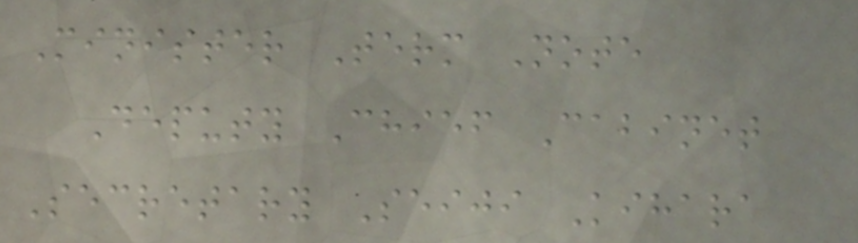Minister Term Note
Deputy Chief Cabinet
Secretary Seiji Kihara
